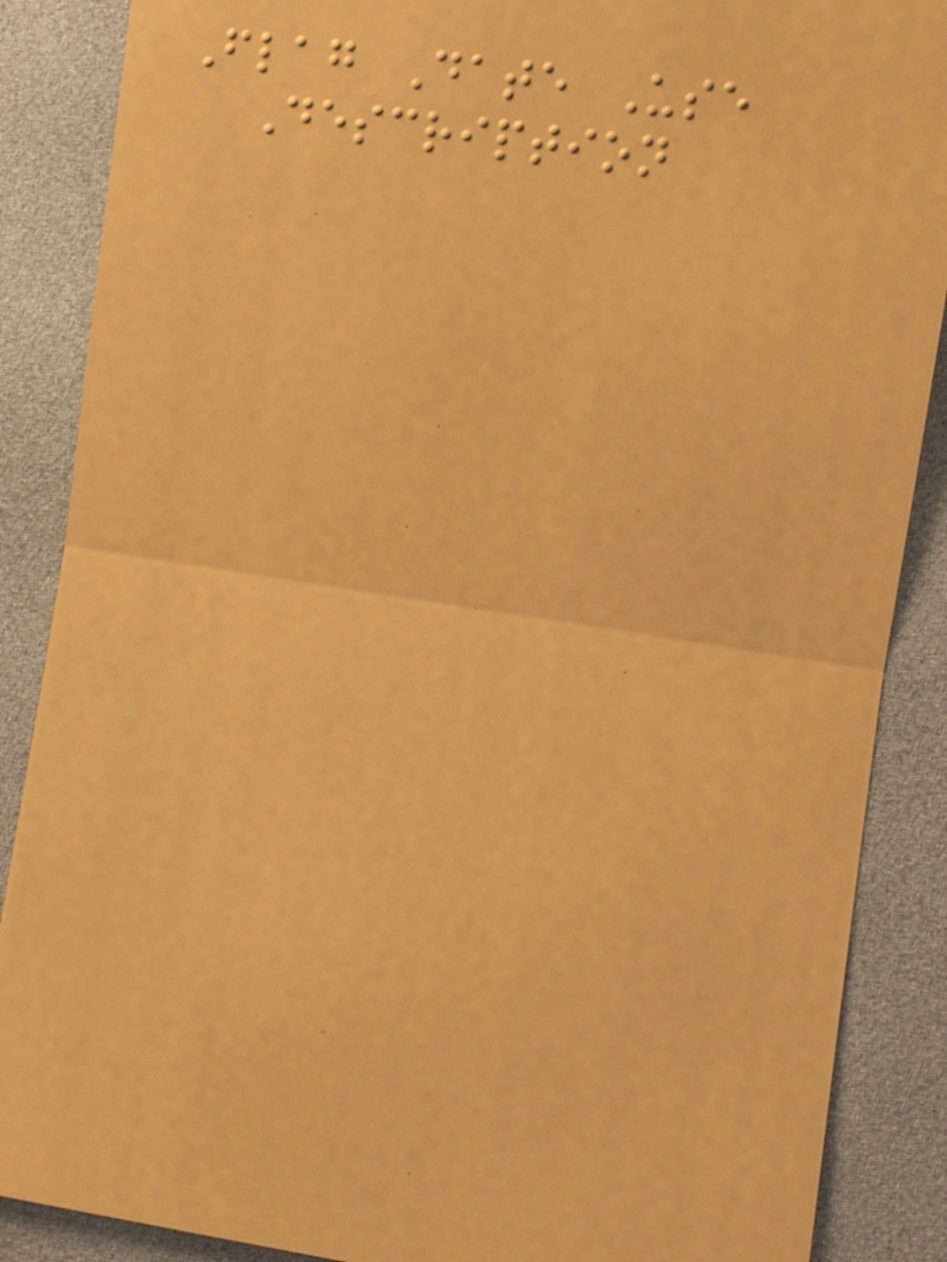Flag Date Use
Description
